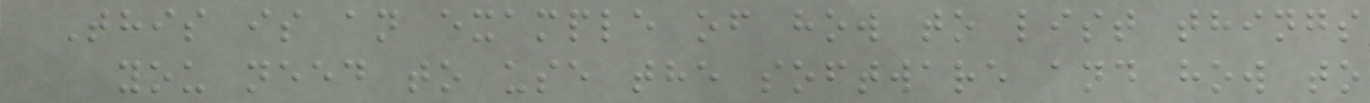This is an example of how to list things
you need to use the software and how to
